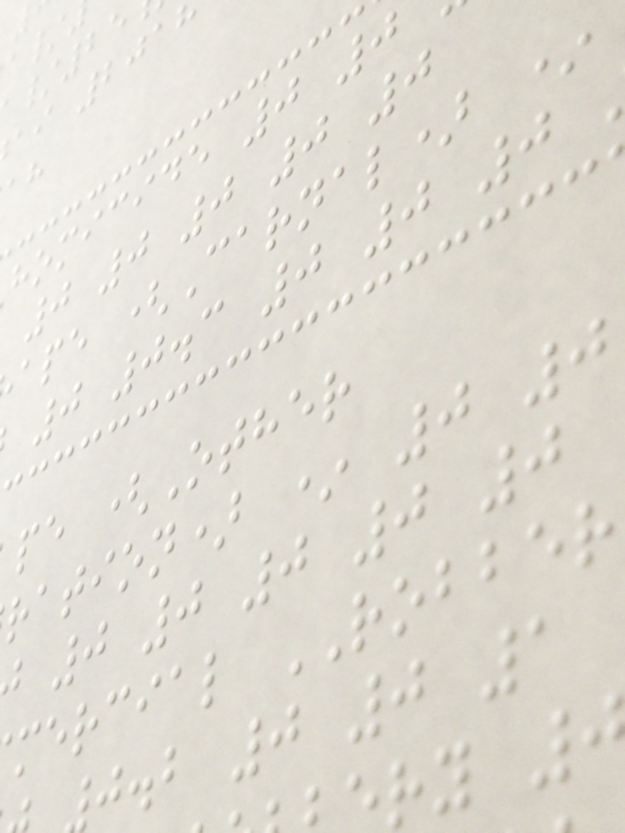ai 201
homicide 0 0
0 0 0 0 0
ape (Carnal) *
0 0.3 0 0 0
pe (Other
ration) * 0 0
0 0 0 0 0
mercial ROBBER
j.b 0 0 1
